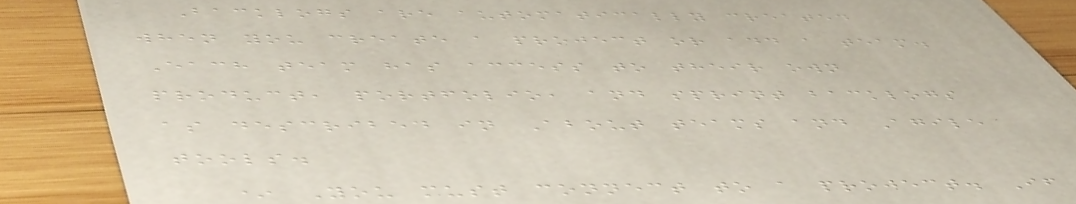Backlogs are automatically created
when you create a project or add a team.
Each team has access to their own
product, portfolio, and sprint backlogs
as described in About teams and Agile
tools.
* You must connect to a project. If
